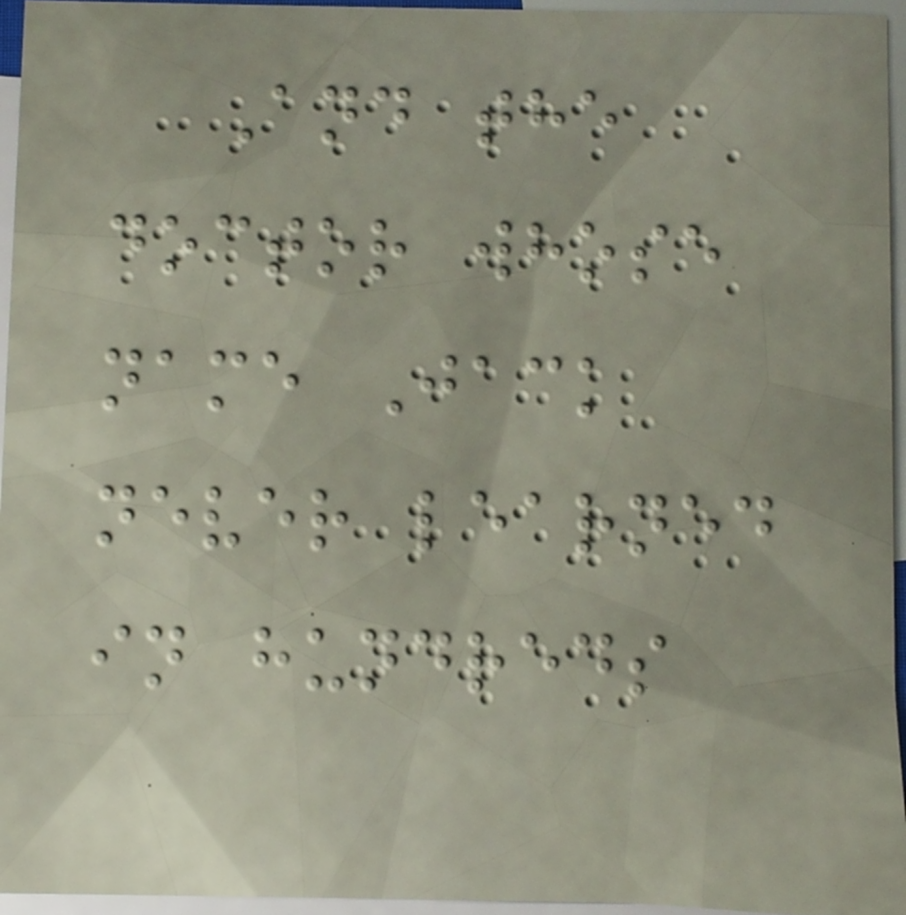And the
doctor whose
name Jack
never learned
in hundreds
